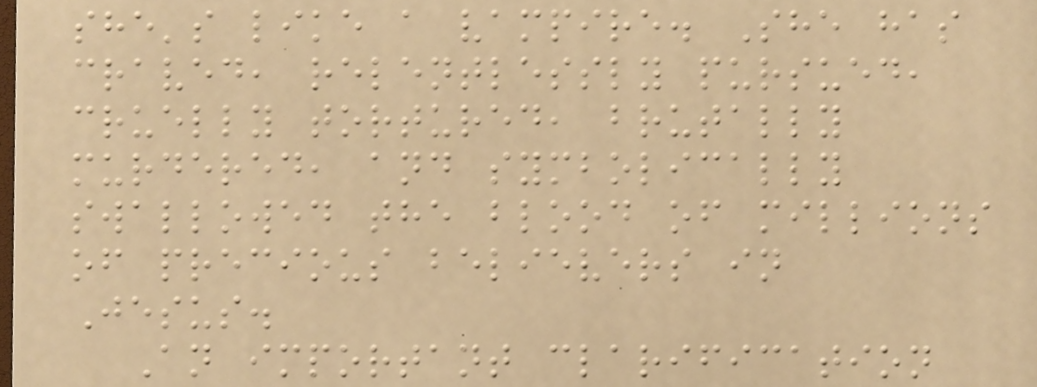she's like a vampire. She has
craved, relentlessly pursued,
cruelly tortured, brutally
murdered, and symbolically
swallowed the blood of millions
of precious believers in
Jesus.
An important clarification
